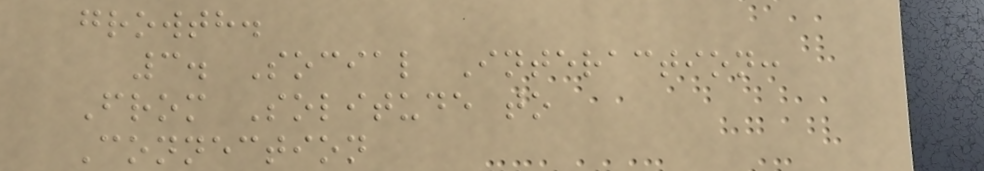growth.
3. Social Interaction:
From Solitude to
Connection
